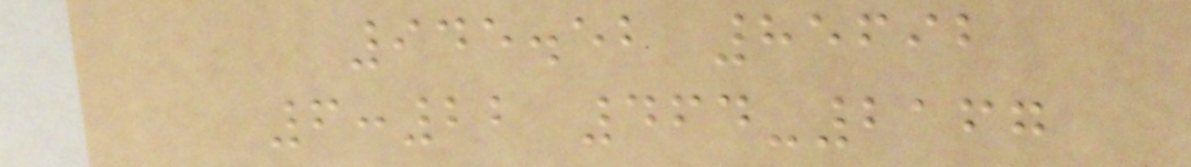945.52 85692
6:22 464-2167
